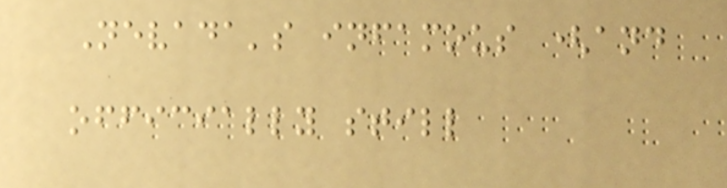Nevada's infamous (and
officially still
